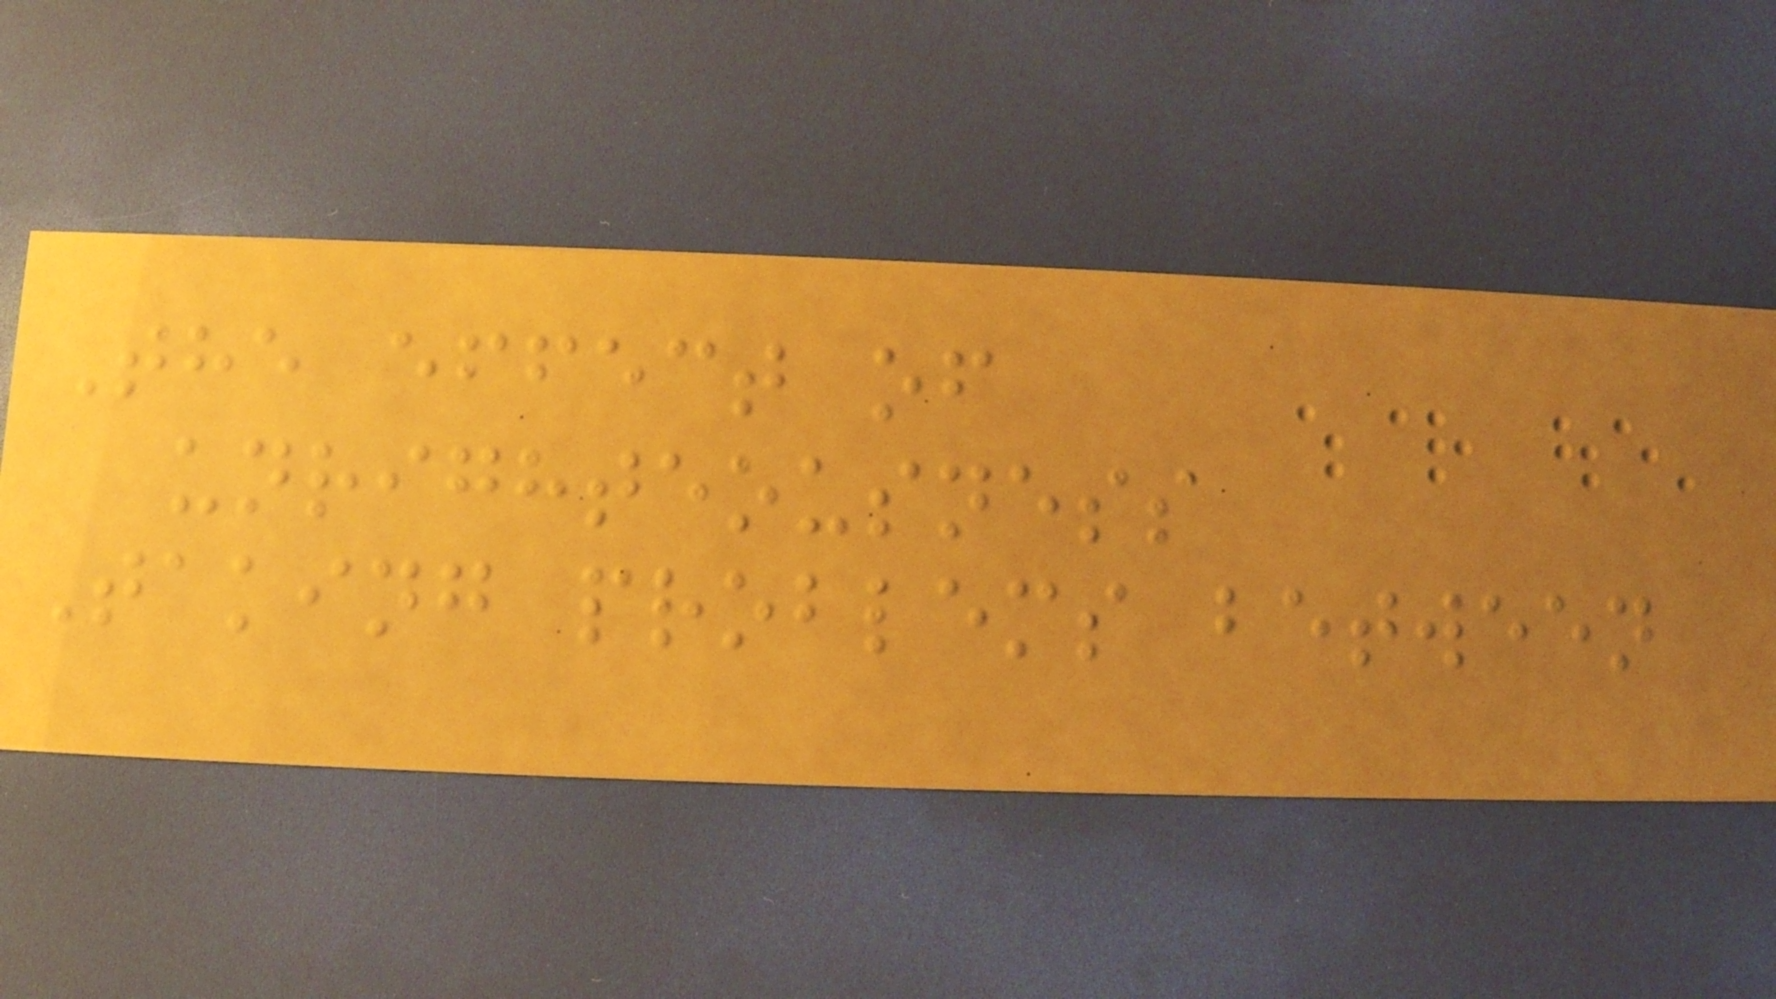The effect of
unrighteousness
Taking problems between
